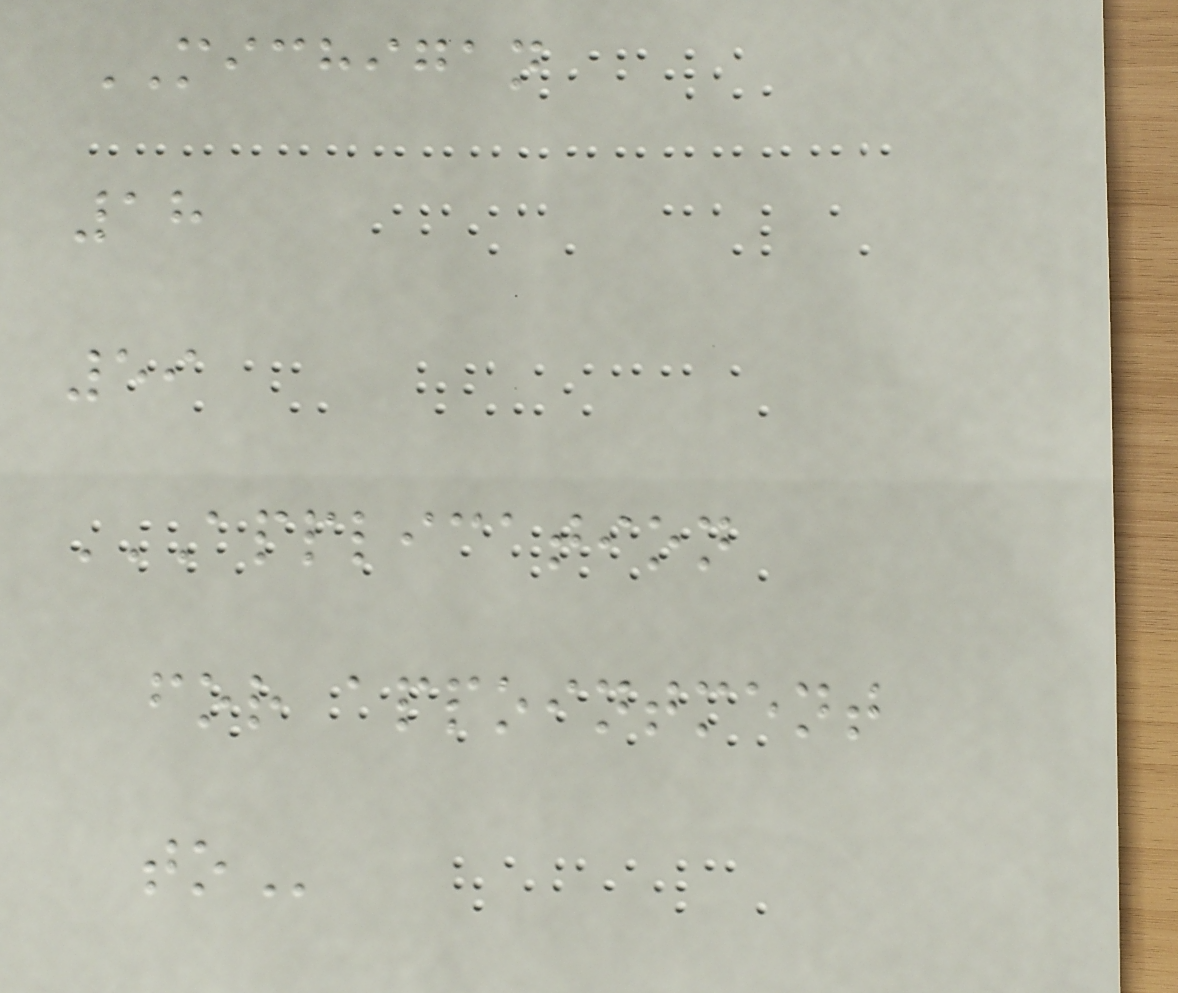MICHIGAN
18
59
APPLICATION
FOR APPOINTMENT
TO
